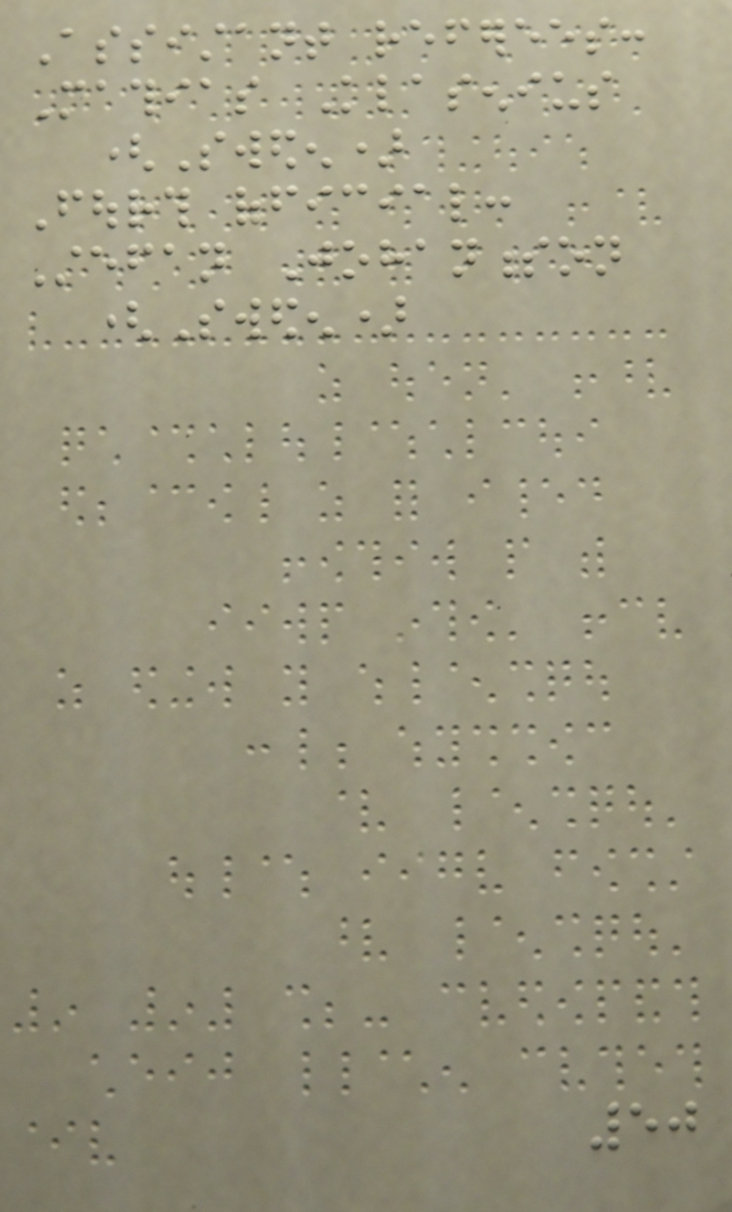Assistant referees:
Mathias Klasenius
(Sweden)
Fourth official:
Stefan Johannesson
(Sweden)
50
